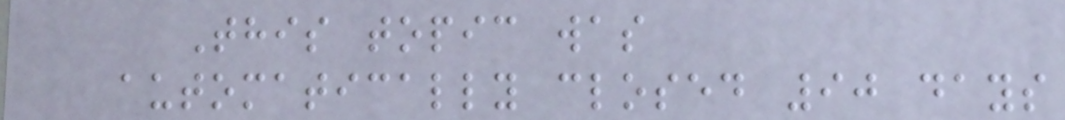This topic was
automatically closed 90 days
